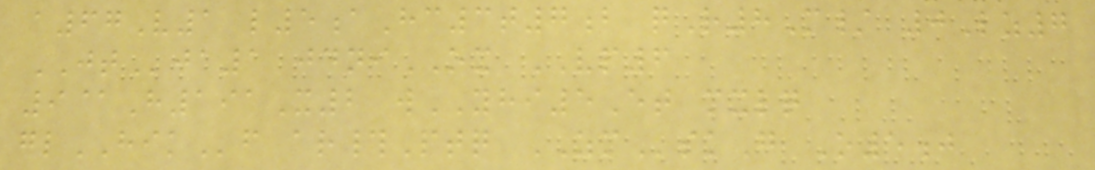a67V1 l5aHc3t7b qR8M/ 0Lz7
JTja1 jdniOX VP6
9@H191X2 wYHI5Et mxlq
glHIKf ar#Ptq ZMskG O5j
